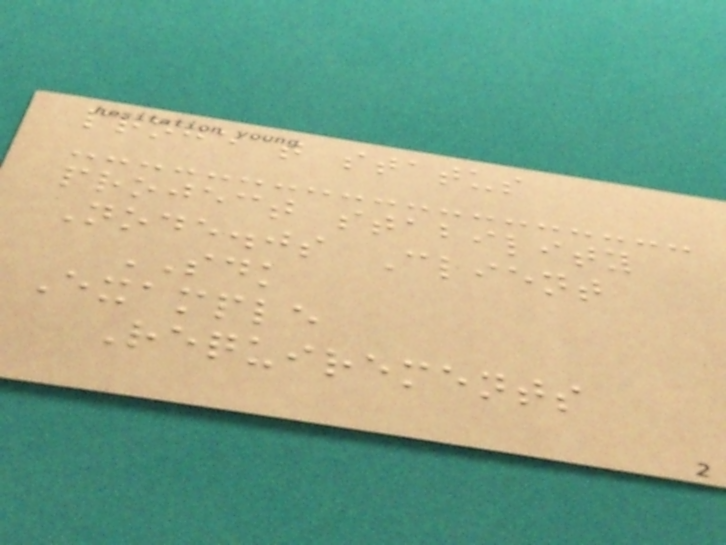project status
project stability
Node.js Client
SDK
Example
Requirements
